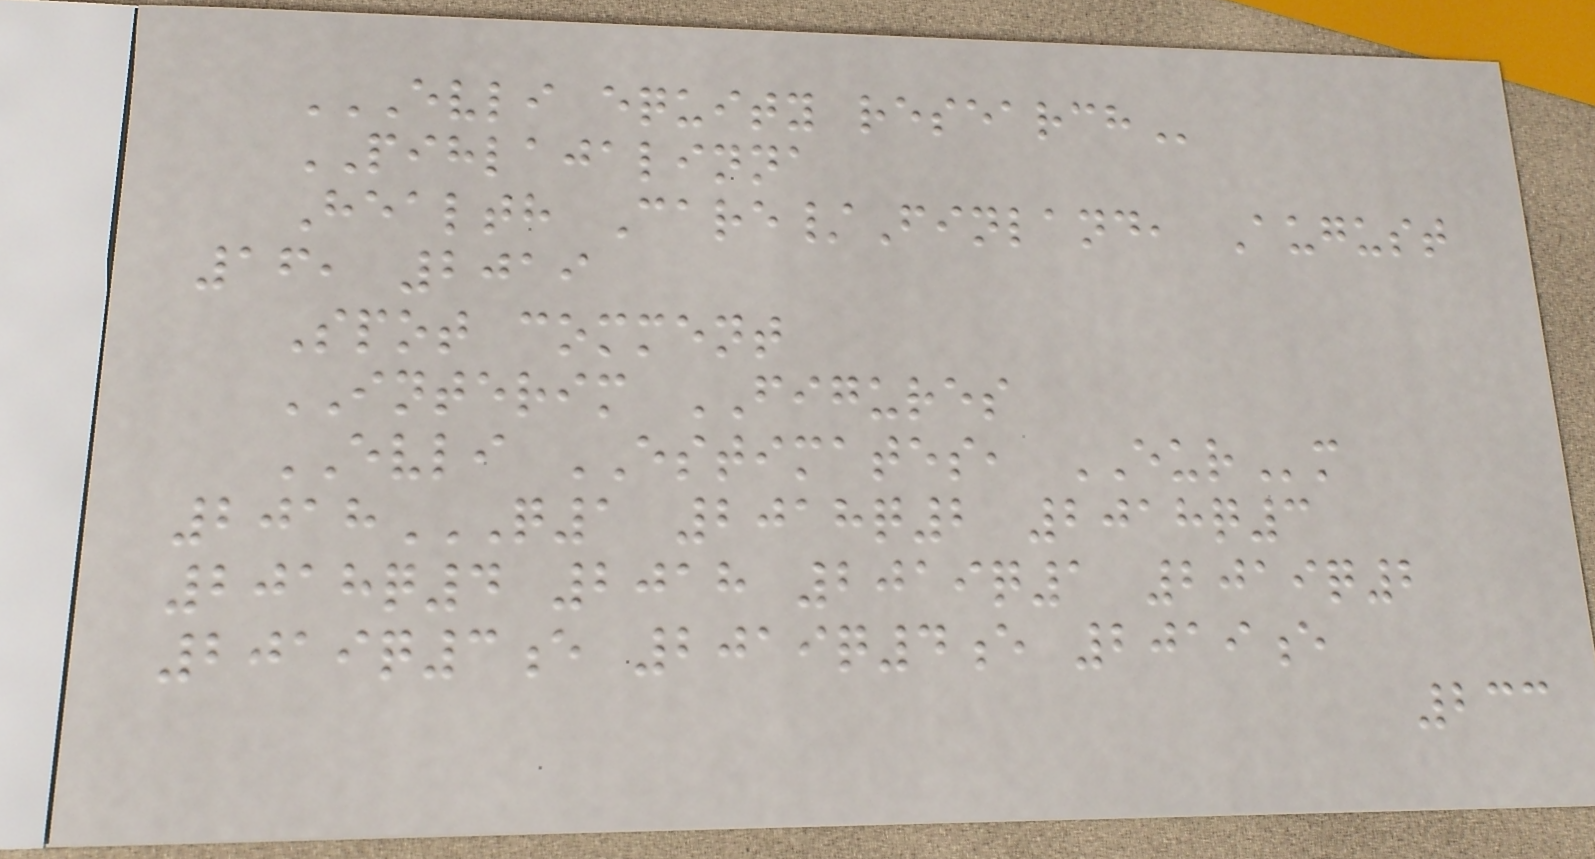EVLI EQUITY RESEARCH
PIHLAJALINNA
Health Care/Finland, August
16, 2019
Spot comment
INTERIM FIGURES
EVLI ESTIMATES, EURm
2018Q1 2018Q2 2018Q3
2018Q4 2018 2019Q1 2019Q2
2019Q3E 2019Q4E 2019E
233
